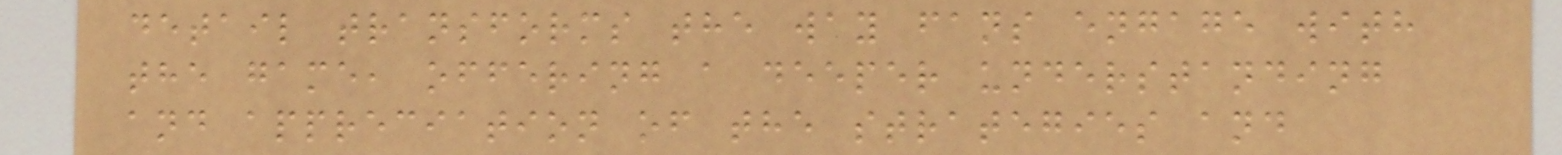detail transforms the way fans engage with
the game, offering a deeper understanding
and appreciation of the strategies and
